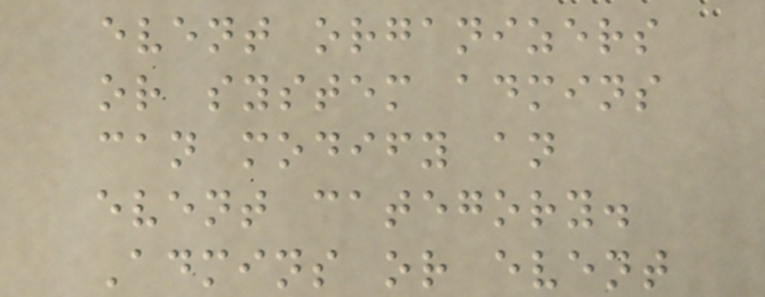event organizers
or system admins
can modify an
event category.
Admins or event
